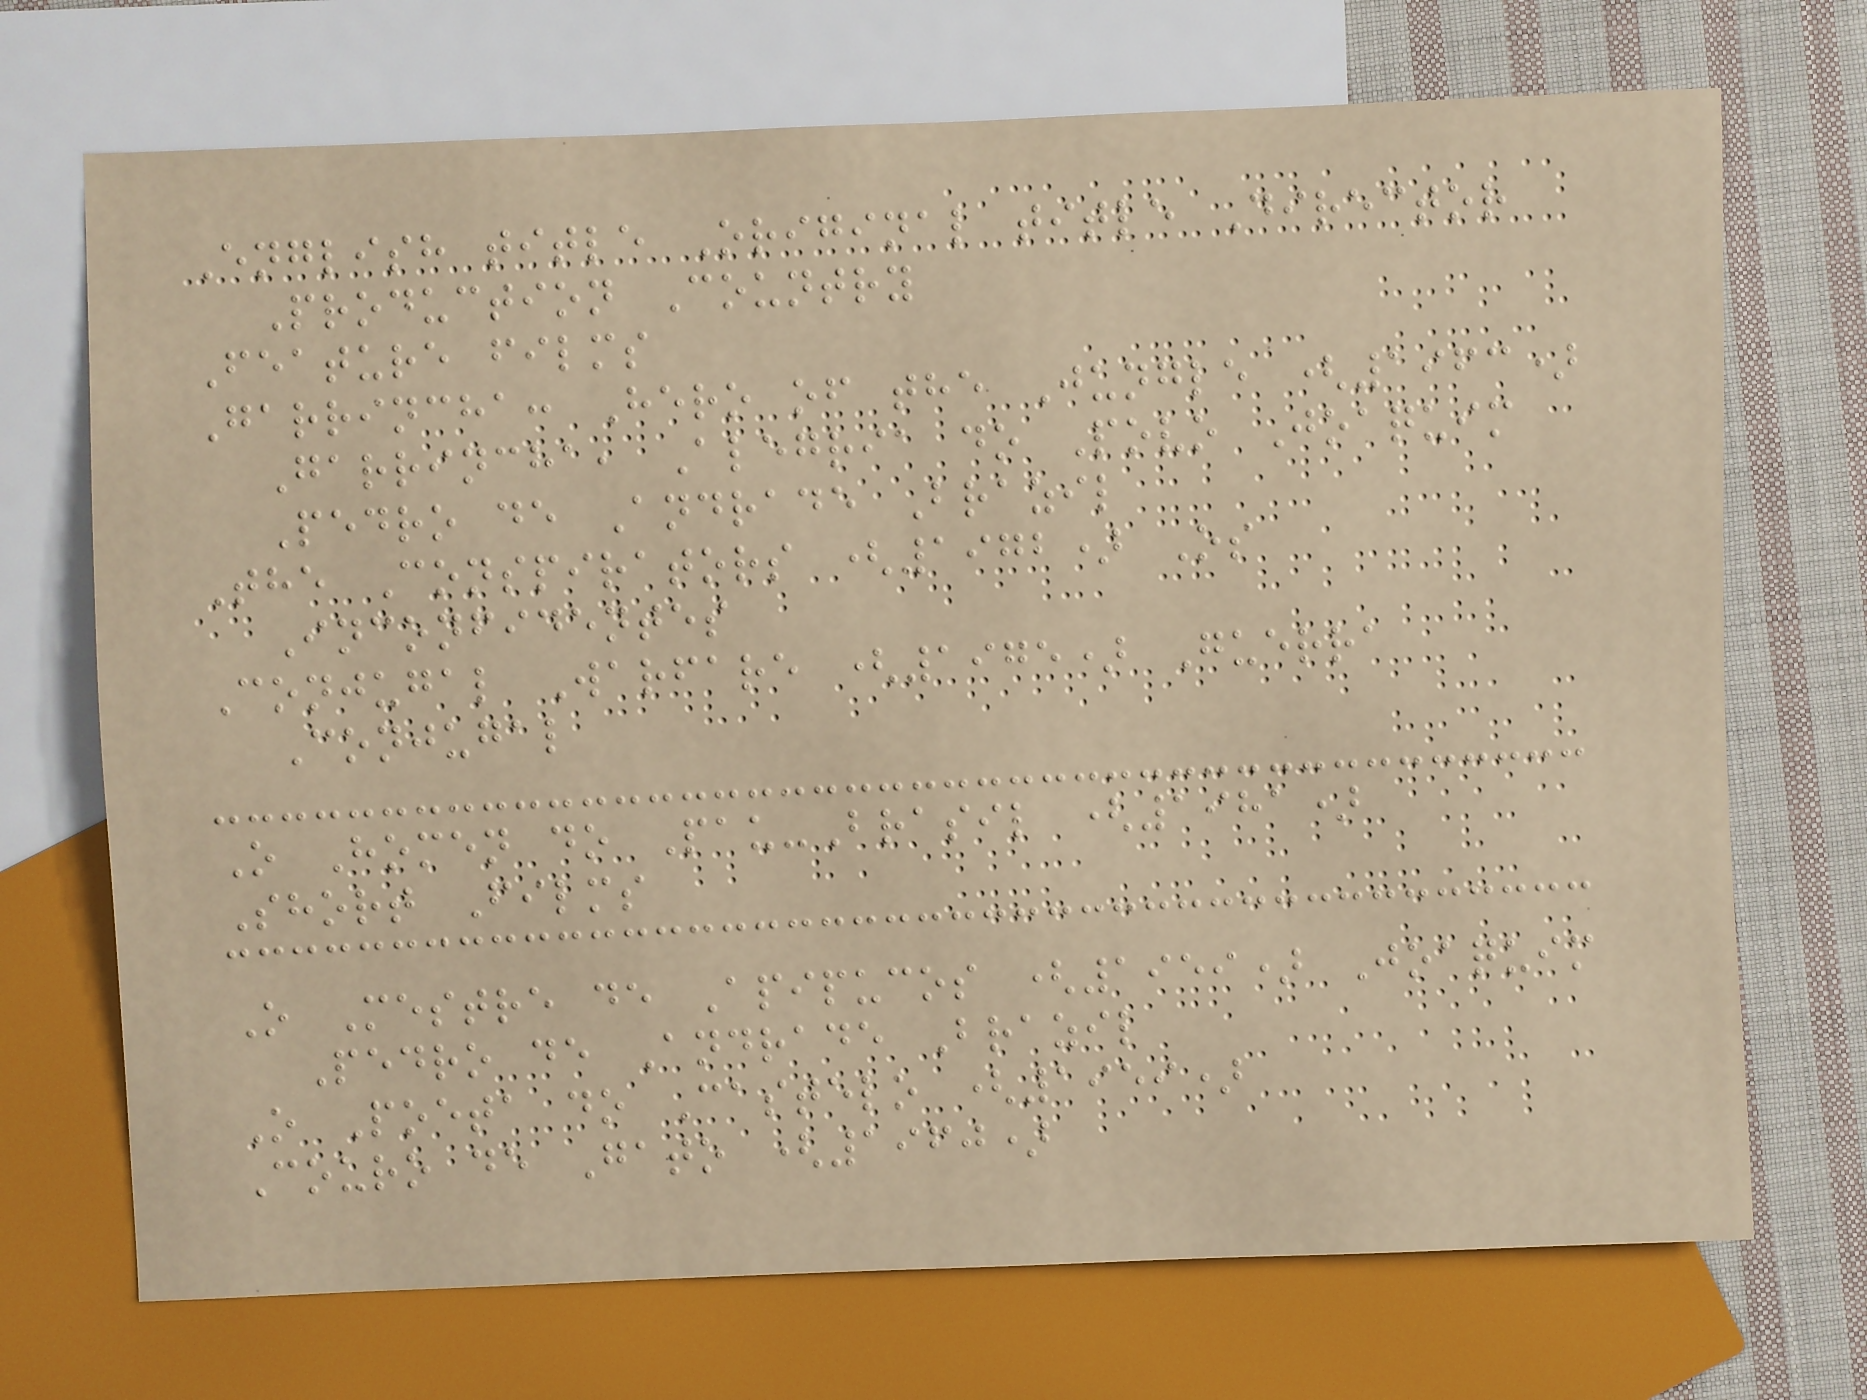English title Original title Director
Production Country
Feature films
Garrincha: Hero of the Jungle (1963)
Garrincha, Alegria do Povo Joaquim
Pedro de Andrade Brazil
The Conspirators (1972) Os
Inconfidentes
Conjugal Warfare (1975) Guerra
Conjugal
O Homen do Pau-Brasil (1981)
Short Films
O Mestre de Apipucos (1959) Joaquim
Pedro de Andrade Brazil
O Poeta do Castelo (1959)
Couro de Gato (1960)
